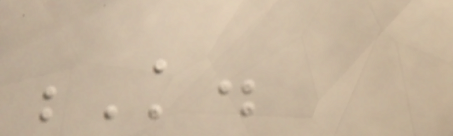K.
